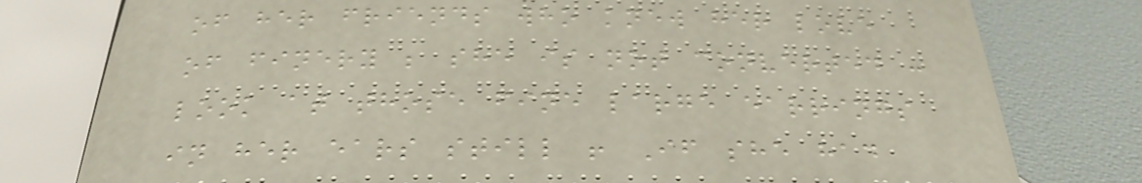of her friends who knew her love
of finery ; she is not converted :
look at those fine large earrings
in her ears still ! If she had
